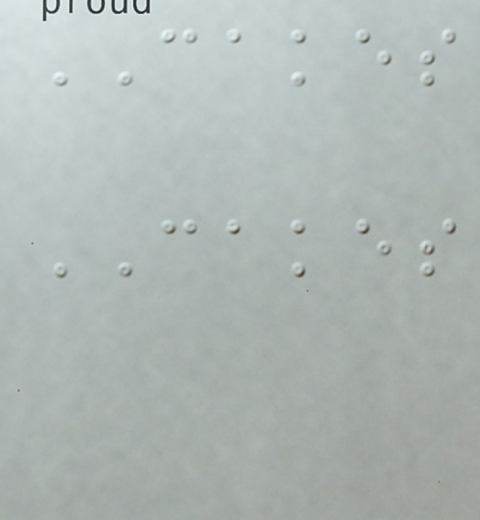CAKES
CAKES
